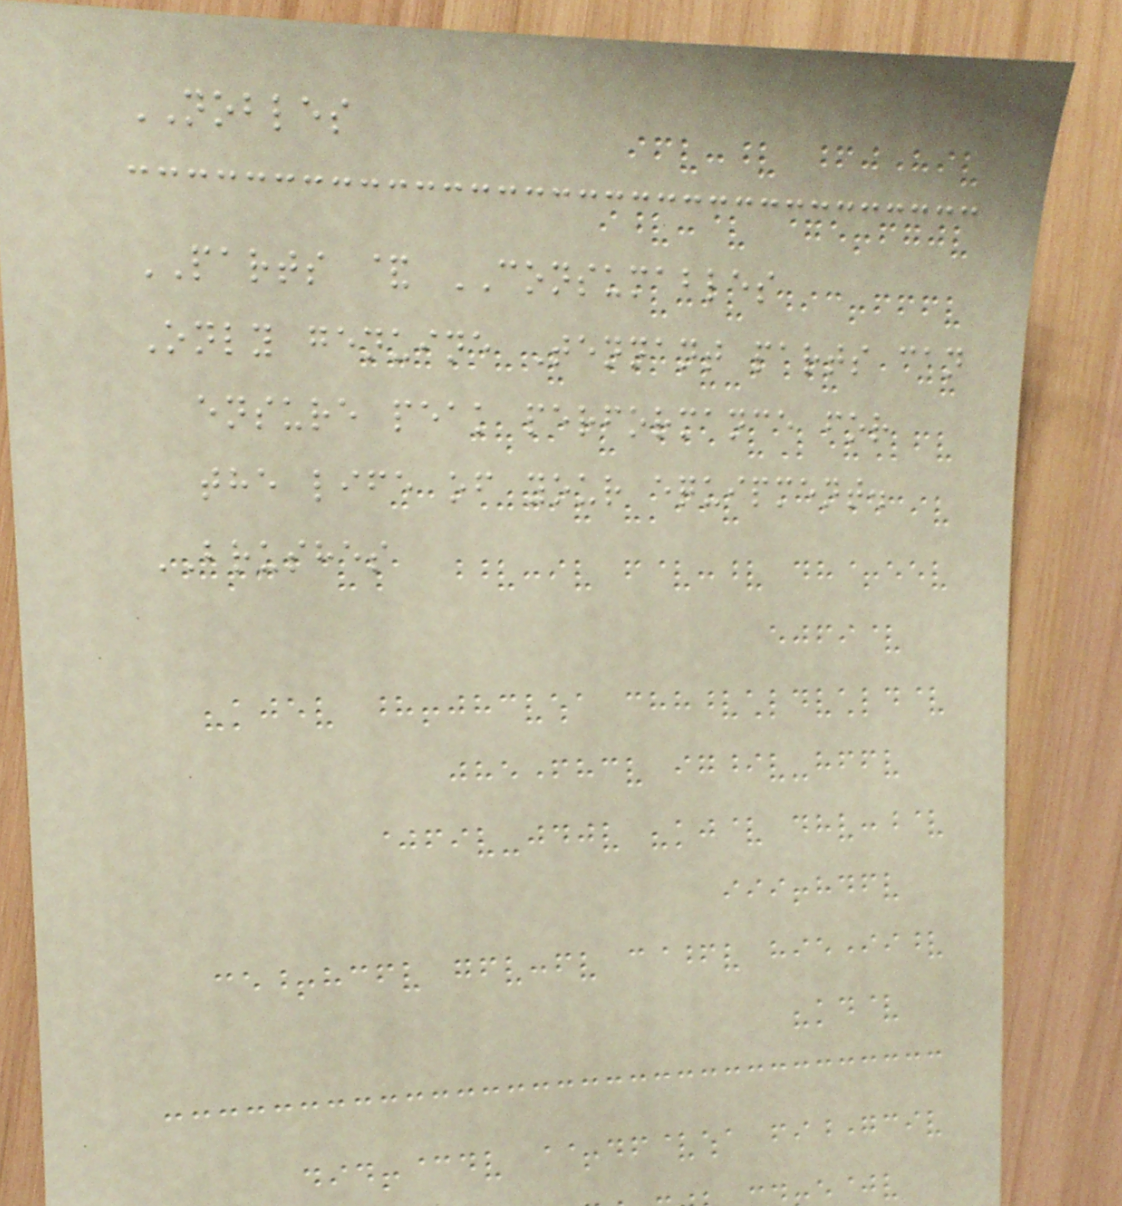NOBLES
PARTS & CONSUMABLES
Only genuine Tennant parts can
ensure peak performance for
the life of your equipment.
BRUSHES
